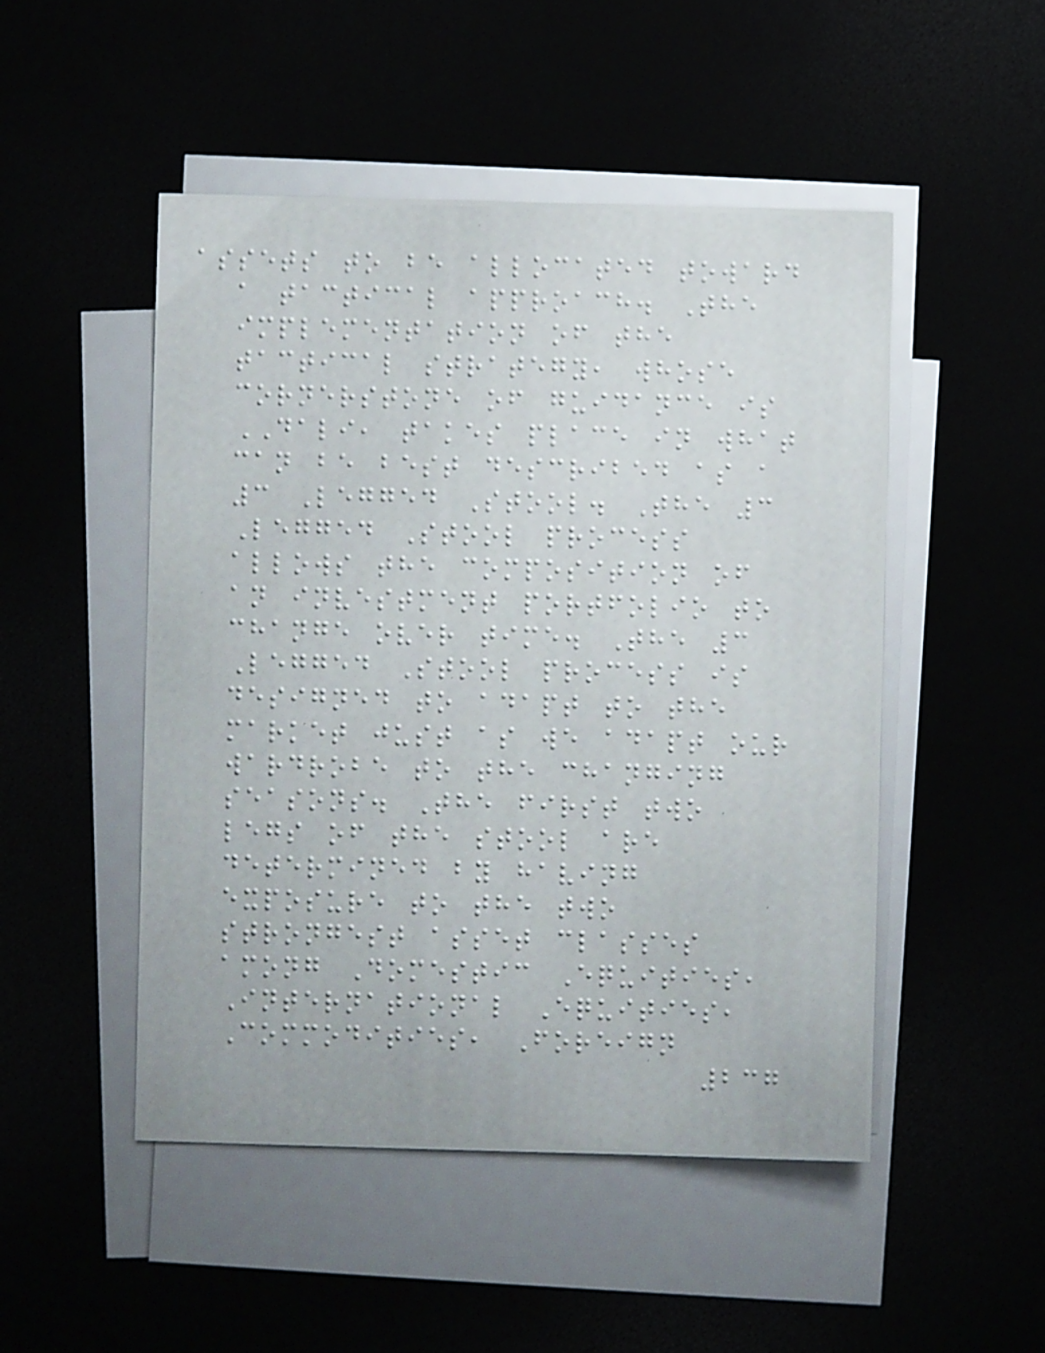assets to be allocated toward
a tactical approach. The
implementation of the
tactical strategy, whose
cornerstone of guidance is
DALI, takes place in what
can be best described as a
3 Legged Stool. The 3
Legged Stool process
allows the composition of
an investment portfolio to
change over time. The 3
Legged Stool process is
designed to adapt to the
market just as we adapt our
wardrobe to the changing
seasons. The first two
legs of the stool are
determined by having
exposure to the two
strongest asset classes
among Domestic Equities,
International Equities,
Commodities, Foreign
237
